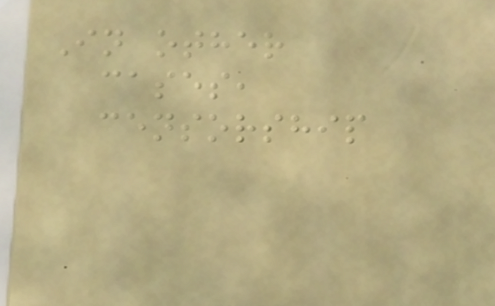In other
cases,
censorship
